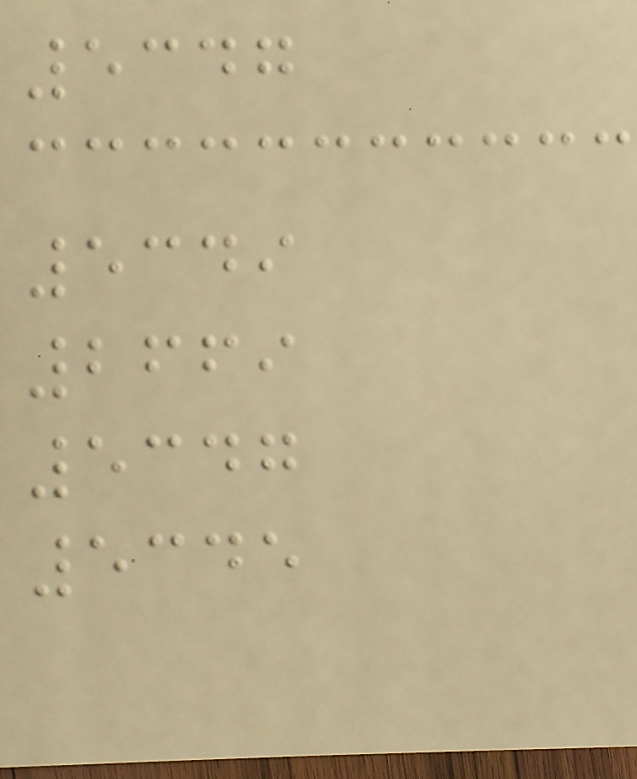5347
5349
2669
5347
5345
